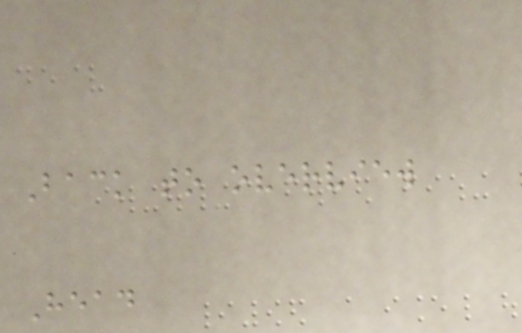Back to overview
Head
